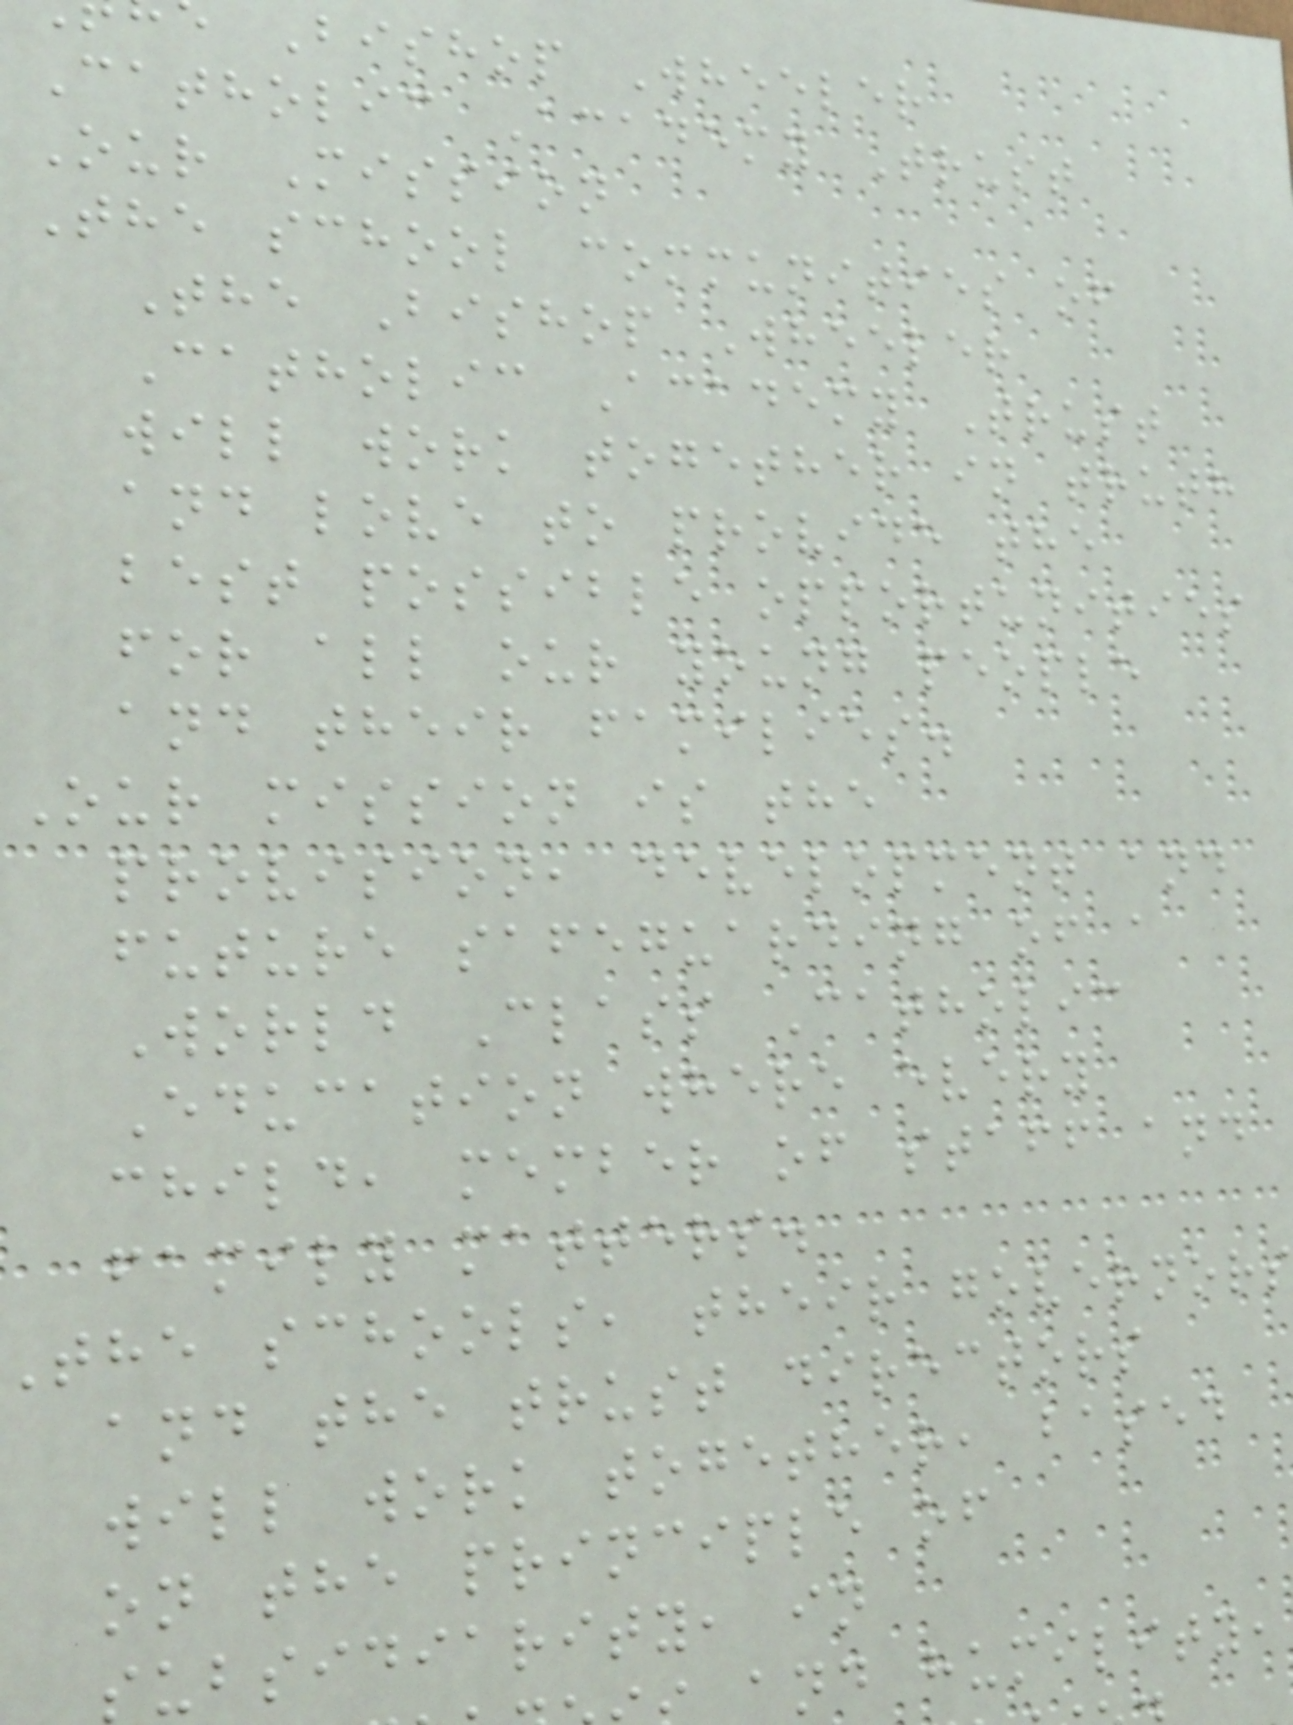Bishop Wheeler
Catholic Academy Trust
Our Mission
The school communities of
The Bishop Wheeler
Catholic Academy Trust
will work together in truth
and love to provide the
best possible opportunities
for all our young people
and their families.
Our mission is the
provision, development and
future safeguarding of a
World Class Catholic
Education where every
child, member of staff and
family matters.
the schools, their governors
and the trust directors
will work together, based
on the principle of
subsidiarity, in
and humility,
